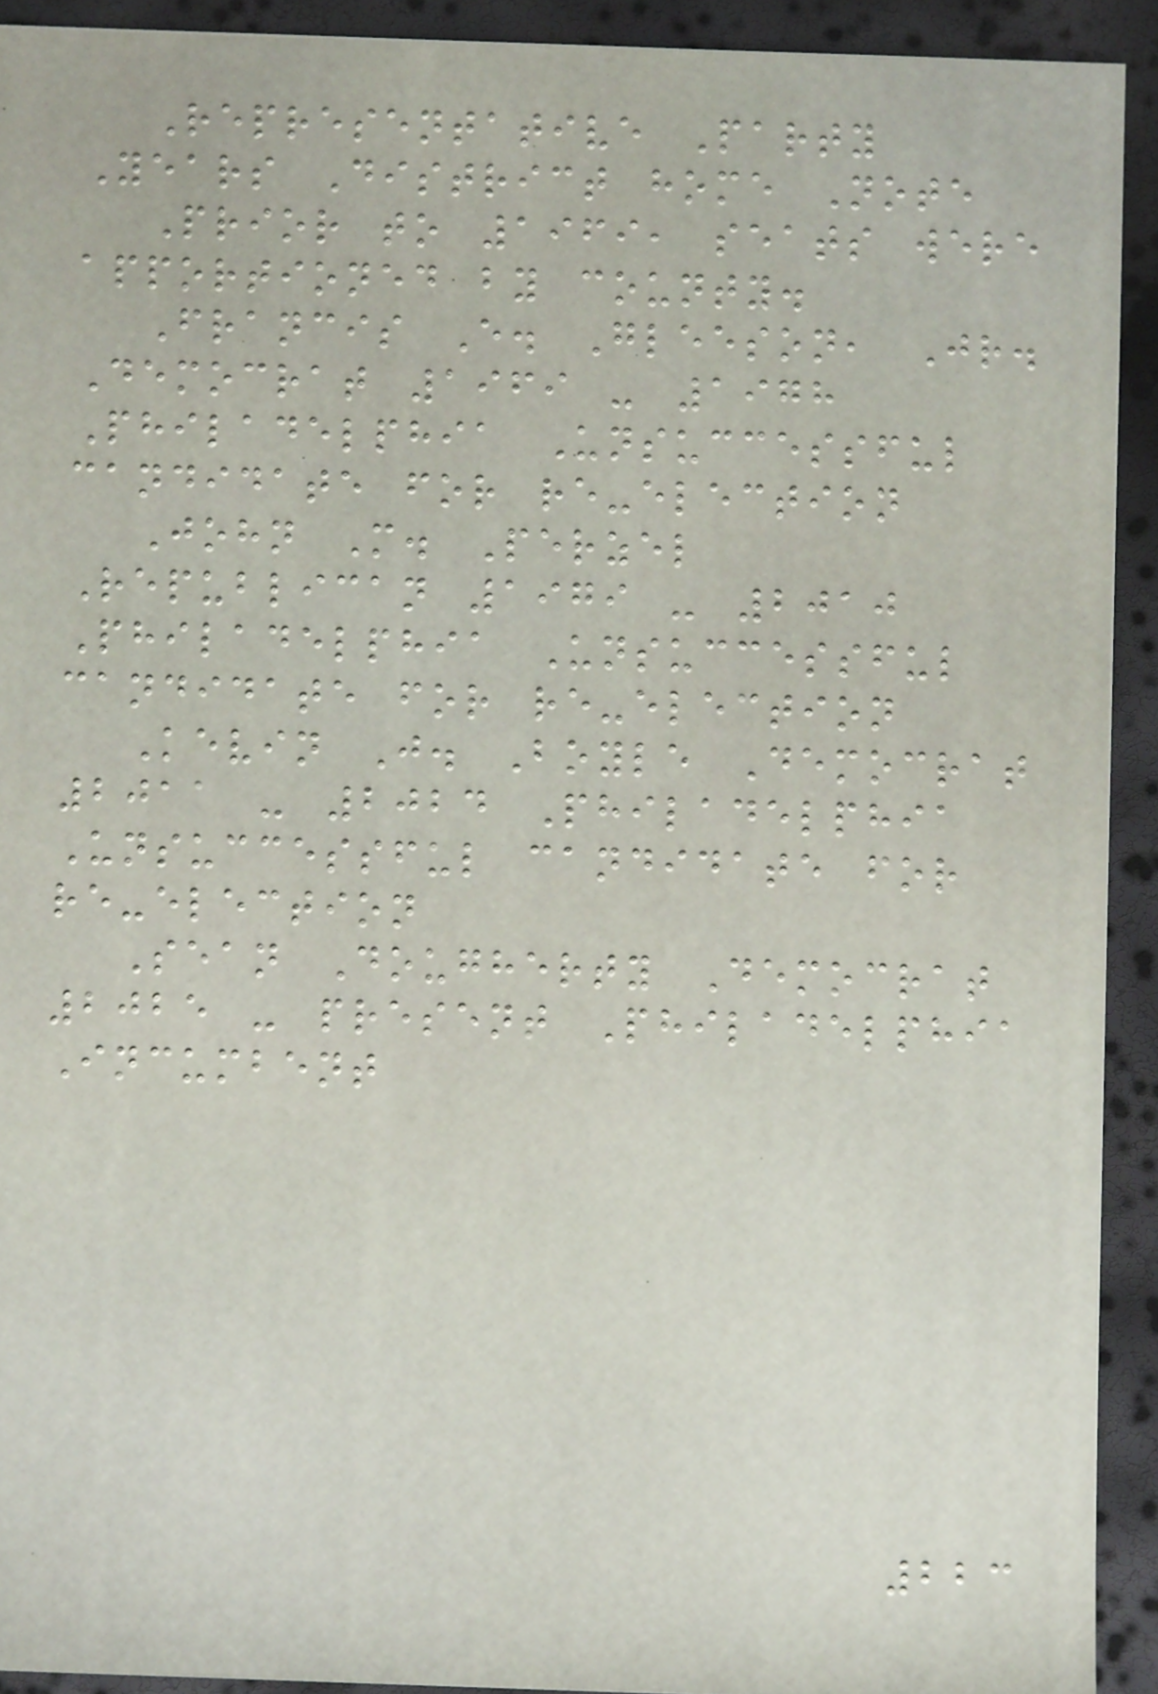Representative Party
Years District home Note
Prior to 1969, seats were
apportioned by county.
Francis E. Gleeson, Jr.
Democrat 1969 - 1978
Philadelphia Unsuccessful
candidate for re-election
John M. Perzel
Republican 1979 - 2010
Philadelphia Unsuccessful
candidate for re-election
Kevin J. Boyle Democrat
2011 - 2024 Philadelphia
Unsuccessful candidate for
re-election
Sean Dougherty Democrat
2025 - present Philadelphia
Incumbent
223
